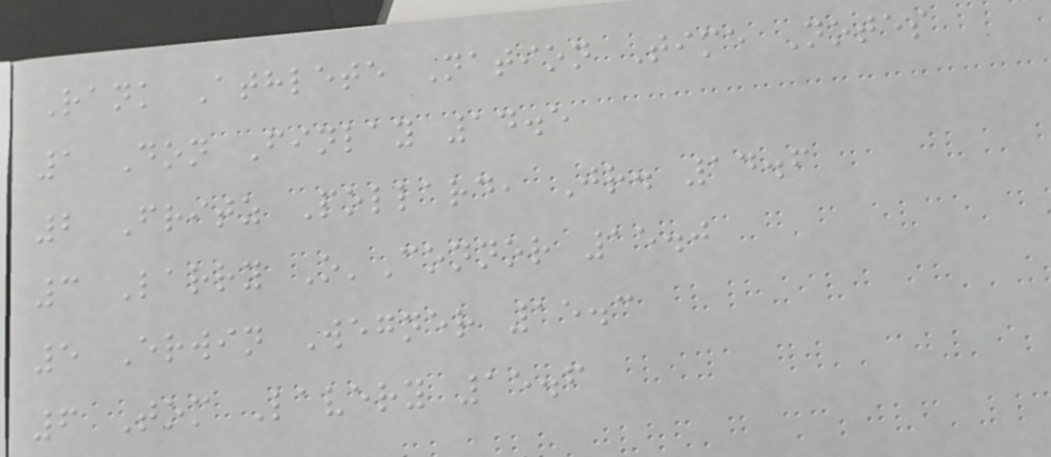Rank Athlete Nation Time Notes
1 Don Finlay 14.5
2 Fritz Pollard, Jr. 14.6
3 Larry O'Connor 15.0
5 Erwin Wegner 15.3
6 Tom Lavery 15.6
